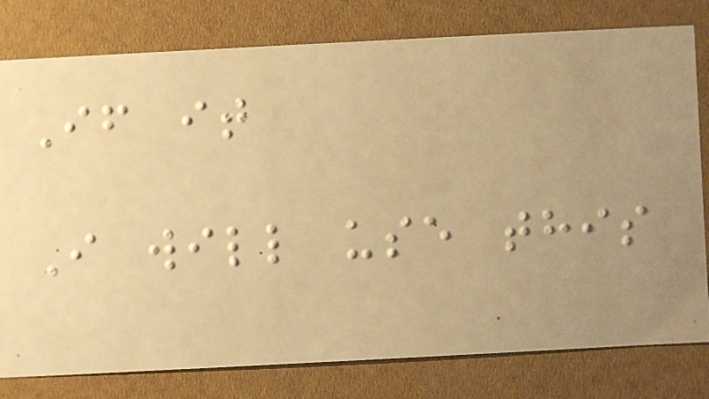If it
I will use this
